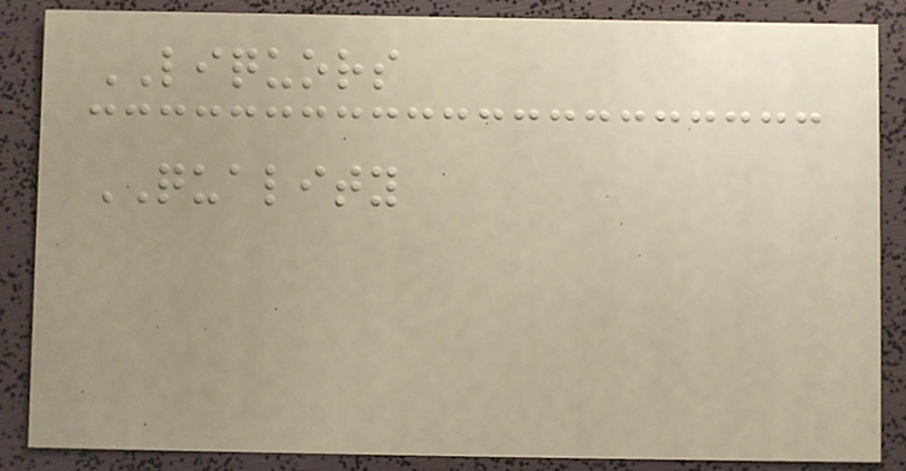LIQUORS
QUALITY
